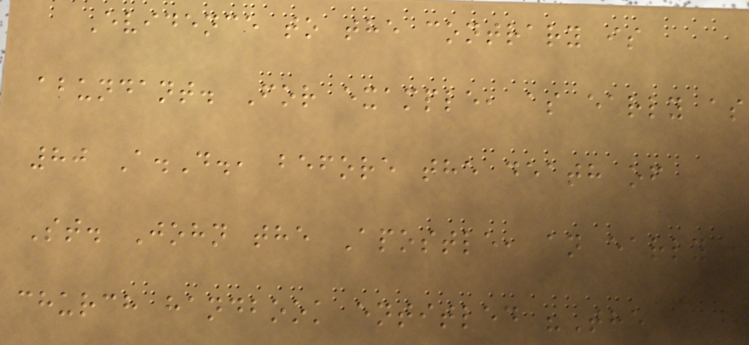Evidence to the contrary is
abundant. For example, as early as
80 A.D., before the death of
St. John the Apostle, an early
church handbook entitled "The
